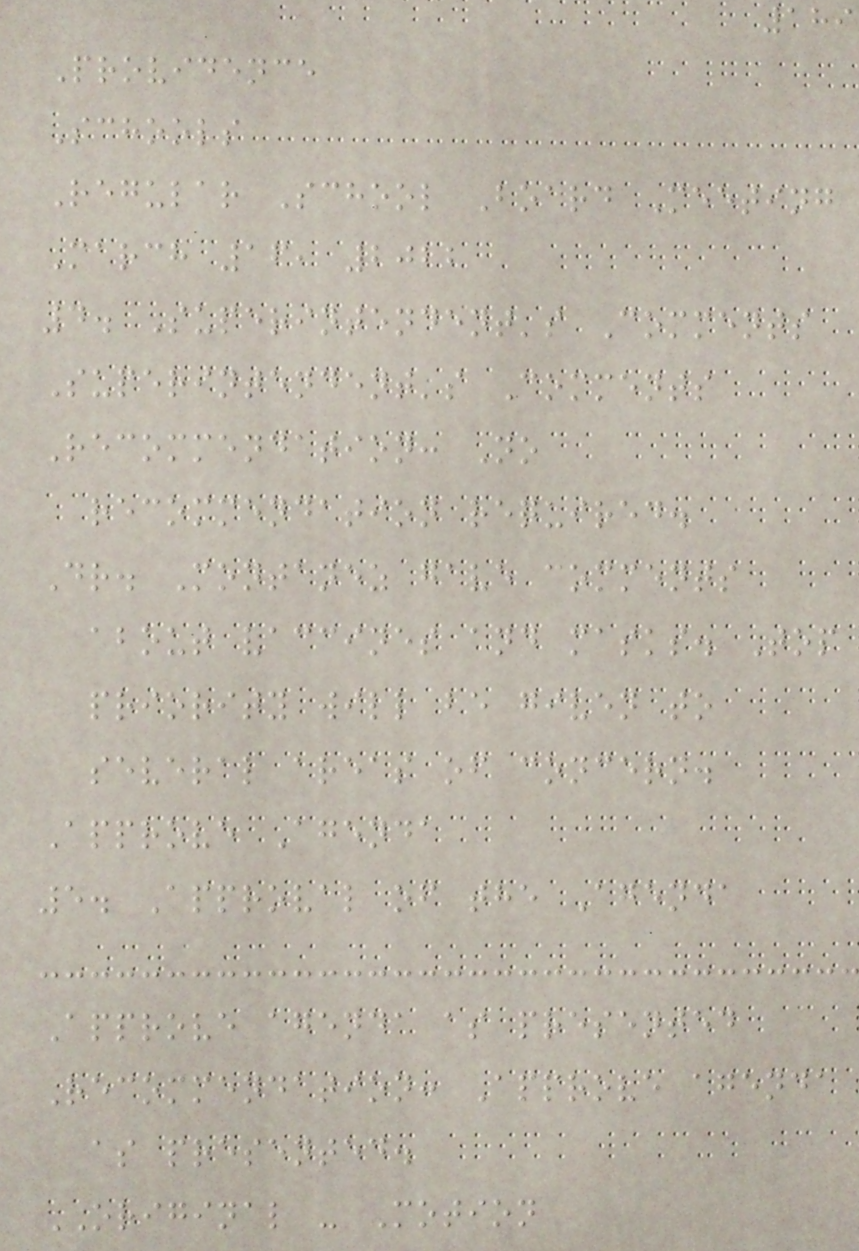189
Providence
Schools
Regular School Board Meeting
March 16, 2022
4. Superintendent's Comments
Superintendent's Comments
Recommendation: No
recommendation required.
Dr. Montanez gave comments
about vaccines and masks. Top
priority will be given to
several areas of concern.
Approve Agenda
5. Approval of the Agenda
Approve agenda as presented
Recommendation: Approve agenda
as presented.
ORIGINAL - Motion
